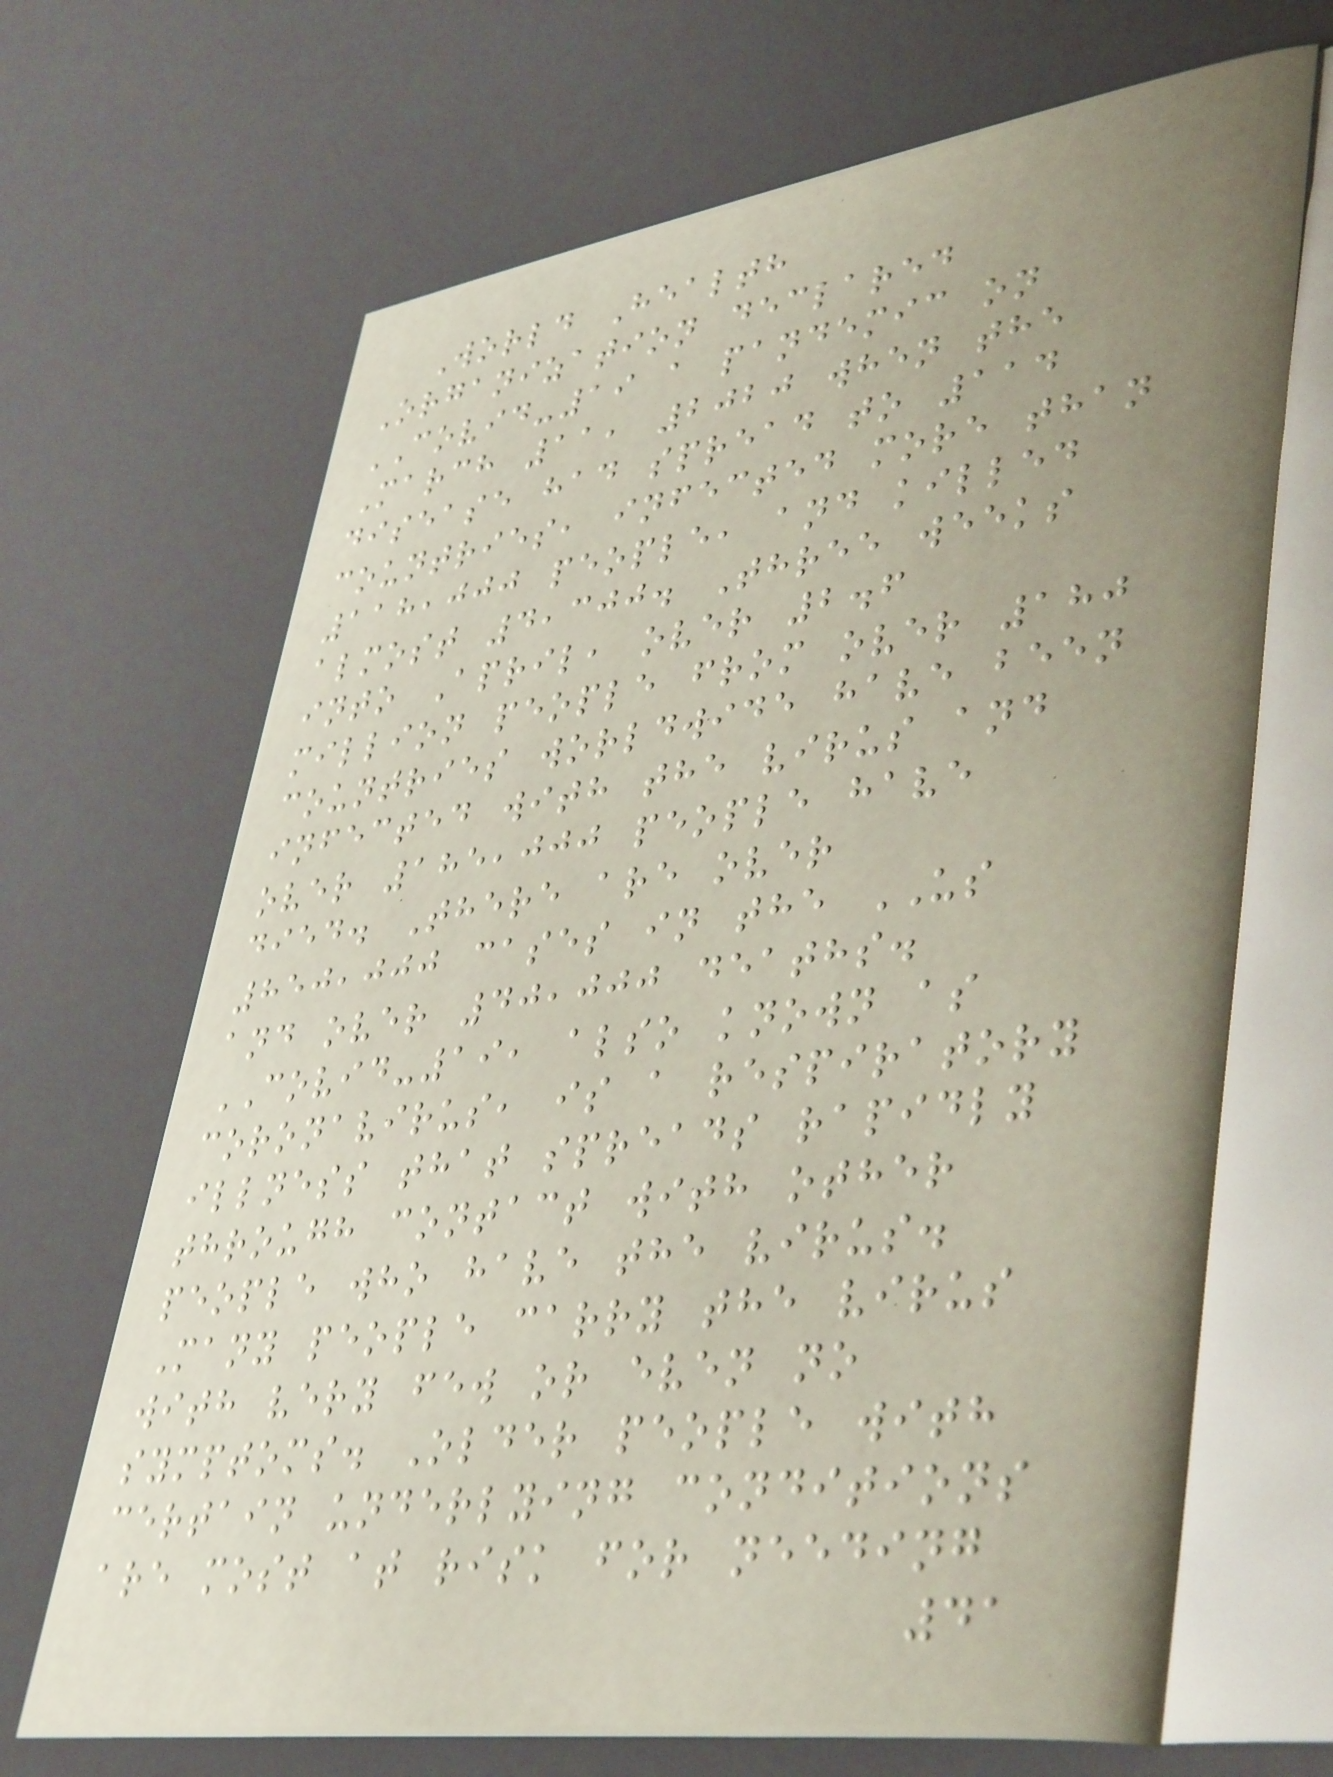World Health
Organization declared
COVID-19 a pandemic on
March 11, 2020 when the
disease had spread to 114
countries, infected more than
118,000 people, and killed
almost 4,300. Three weeks
into April, over 2.6
million people from over 180
countries worldwide have been
infected with the virus and
over 185,000 people have
died. There are over
850,000 cases in the US
and over 40,000 deaths.
COVID-19, also known as
coronavirus, is a respiratory
illness that spreads rapidly
through contact with other
people who have the virus.
Many people carry the virus
with very few or even no
symptoms. Older people with
certain underlying conditions
are most at risk for needing
41
